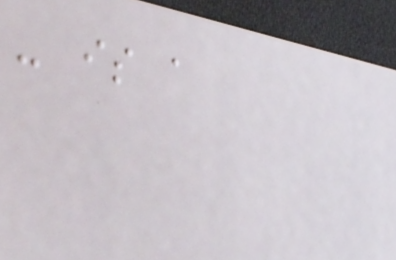- is a
